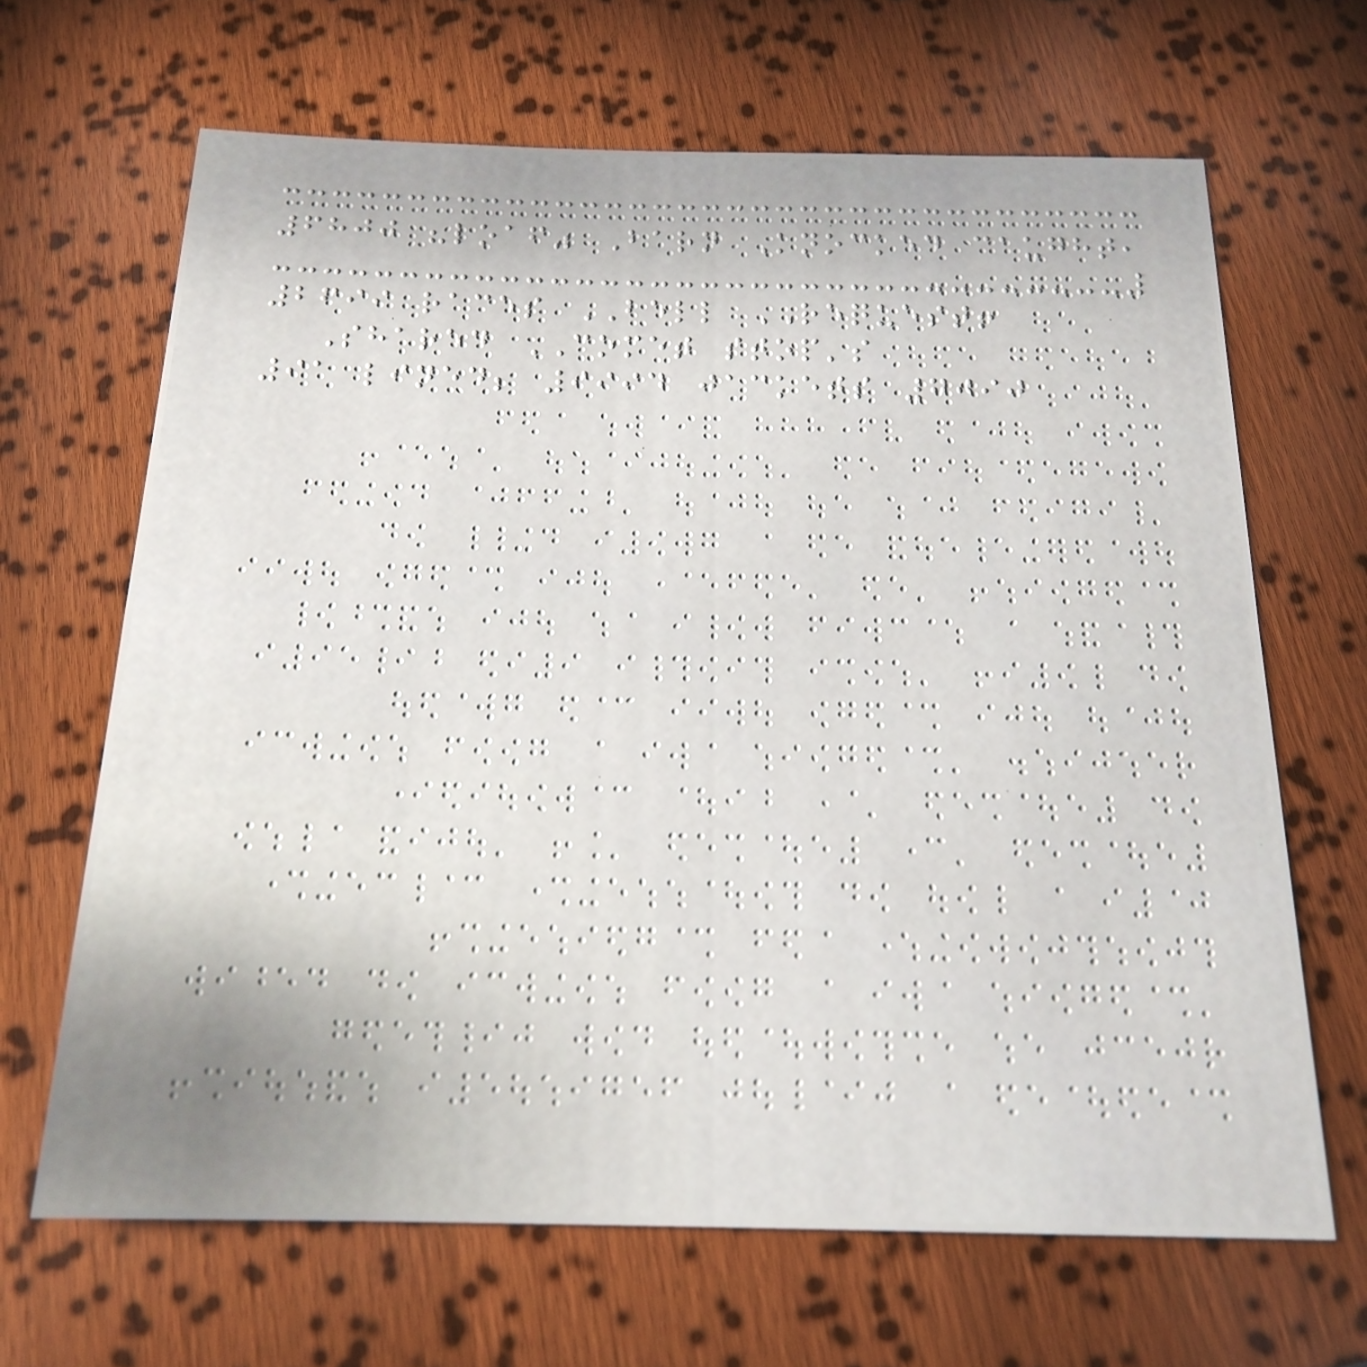6800 "loaf" Barn Knocked caught,
2699 races BELL REQUEST!
Shared COMET stop's
91 lined; 9994 jackets 7090
